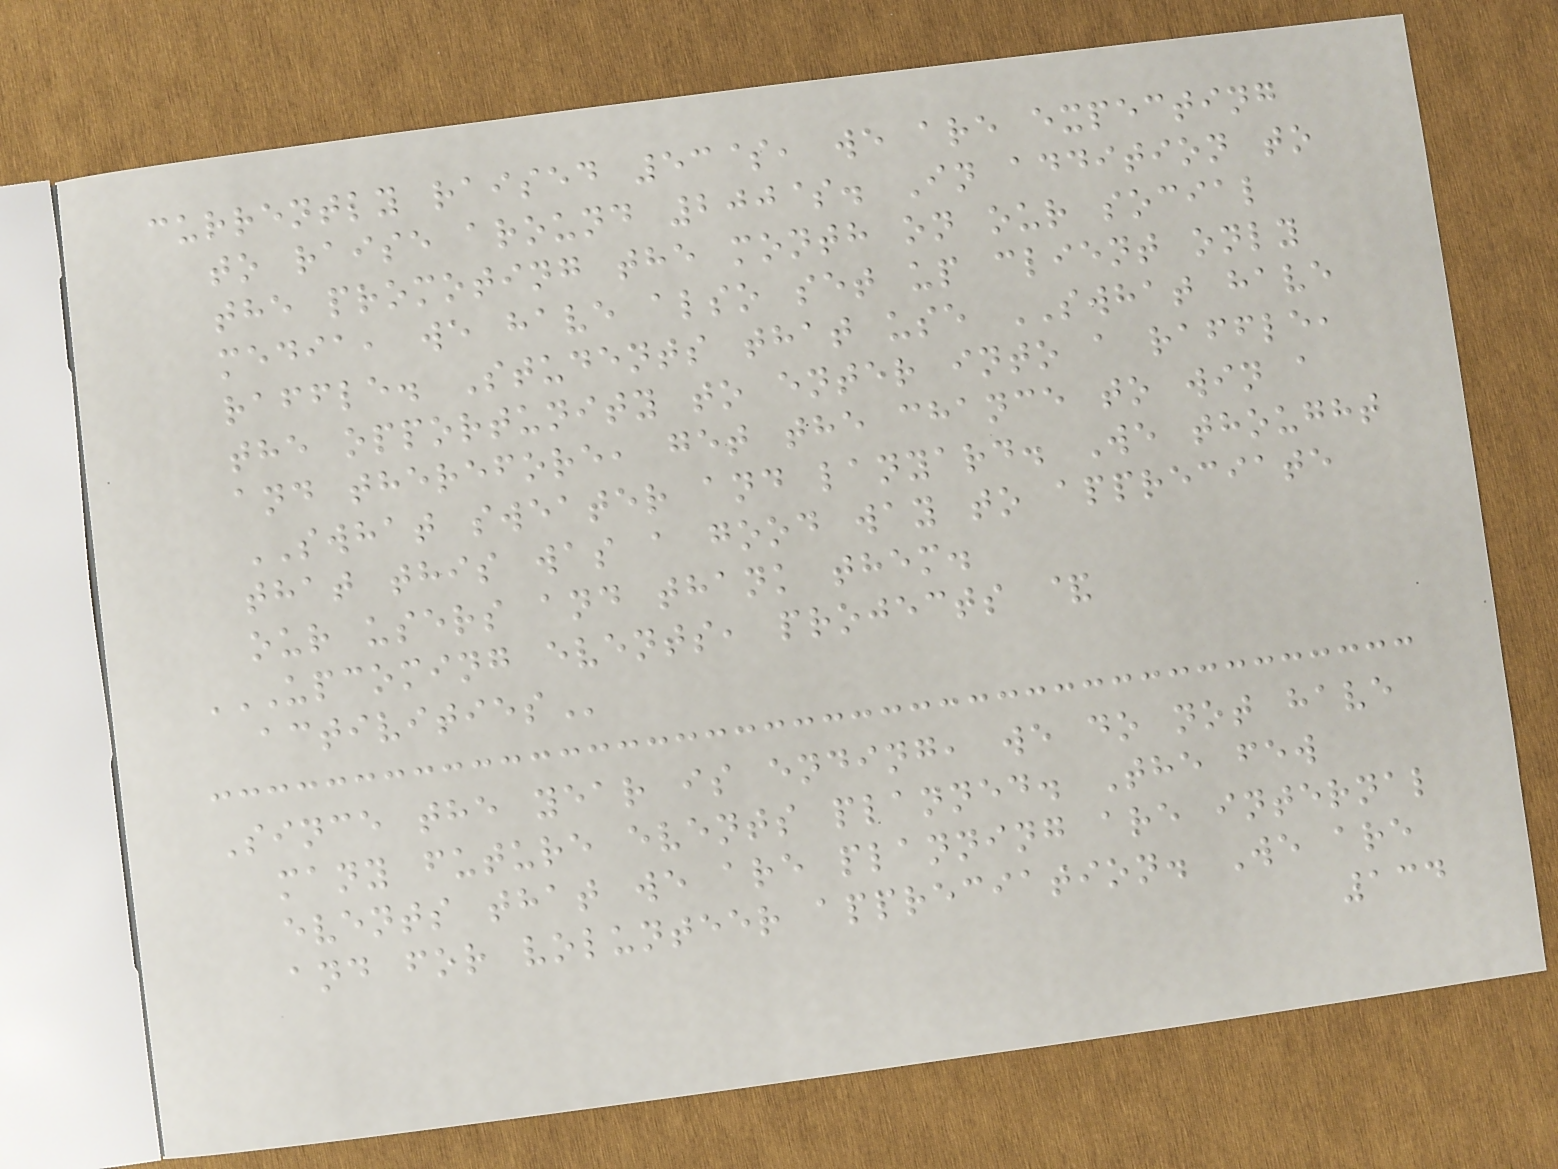currently raised 53$, we are expecting
to raise around 200$. In addition to
the promoting the month on our social
media, we have also set up client only
raffle. Students that use SWHAT have
the opportunity to enter into a raffle,
and therefore, get the chance to win a
SWHAT sweater and lanyard. We thought
that this was a good way to appreciate
our users and thank them.
UPCOMING EVENTS, PROJECTS &
ACTIVITIES
Since the year is ending, we do not have
many future events planned. The few
events that we are planning are internal
and for volunteer appreciation. We are
134
